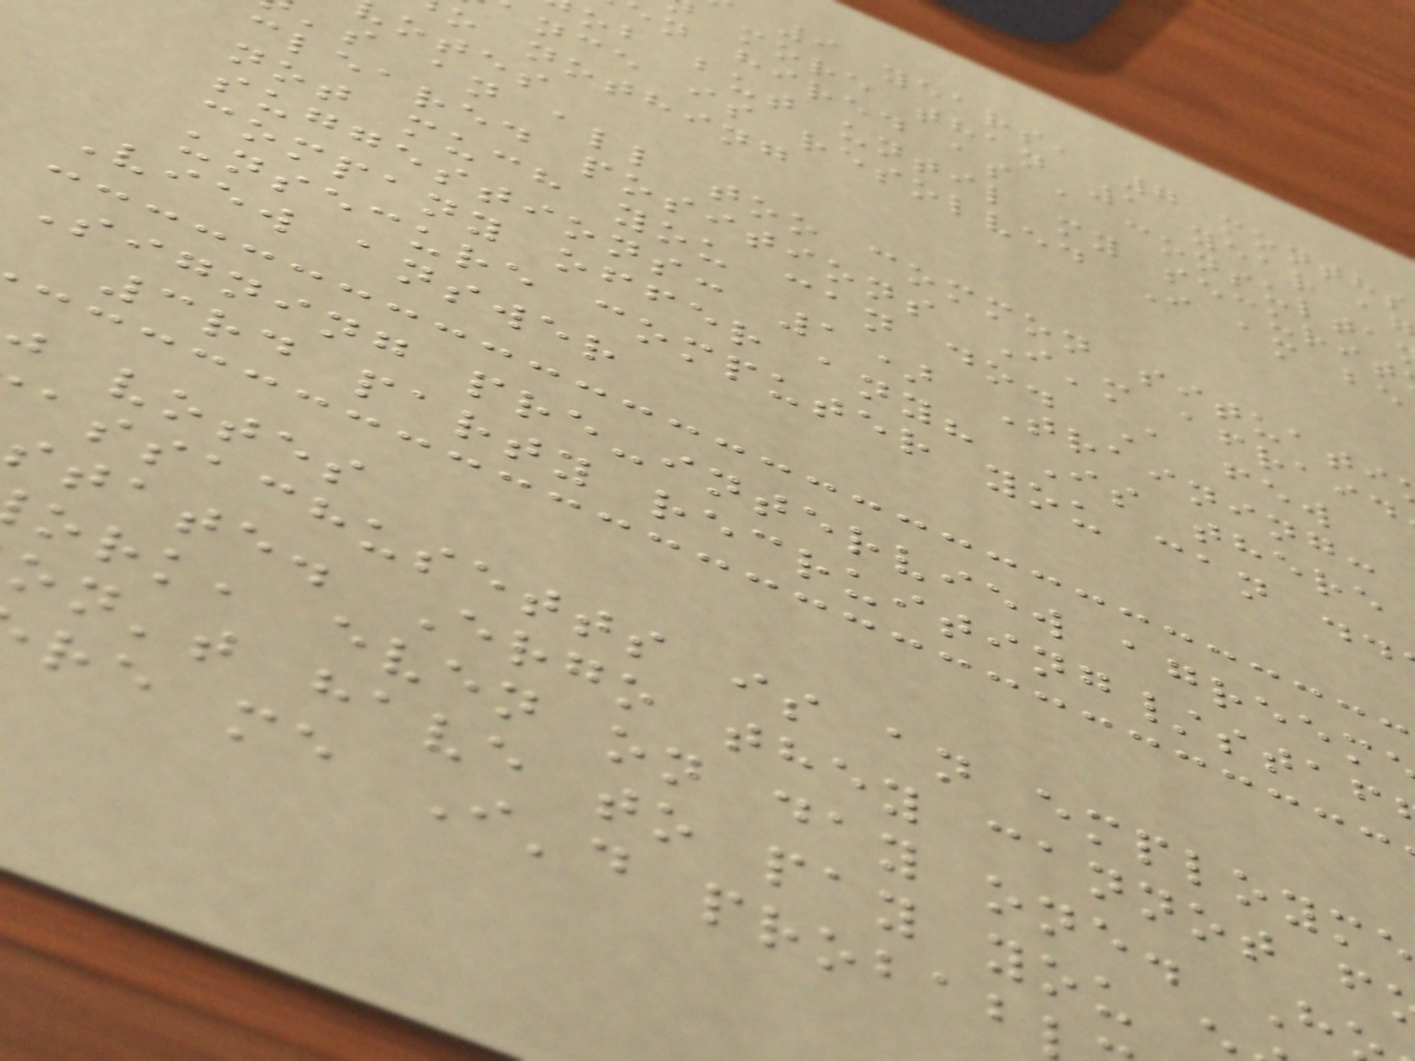9 years, 7 months
more than 1 year a
n hired as a consulta
ob but until my securit
nce is resolved I am be
o nothing
otes
's an all too common situati
cleared positions I'm afraid
not much you can do. A few
suggestions: 1) Training:
company offer any? Is there
unsecure computer you can ..
View answer
Signing pre-interview agreem
3rd party recruiting/staf
votes
assachusetts is an employm
state. Ergo they cannot f
ork, even on day one. H
on't have to pay you
re me I'd probab
